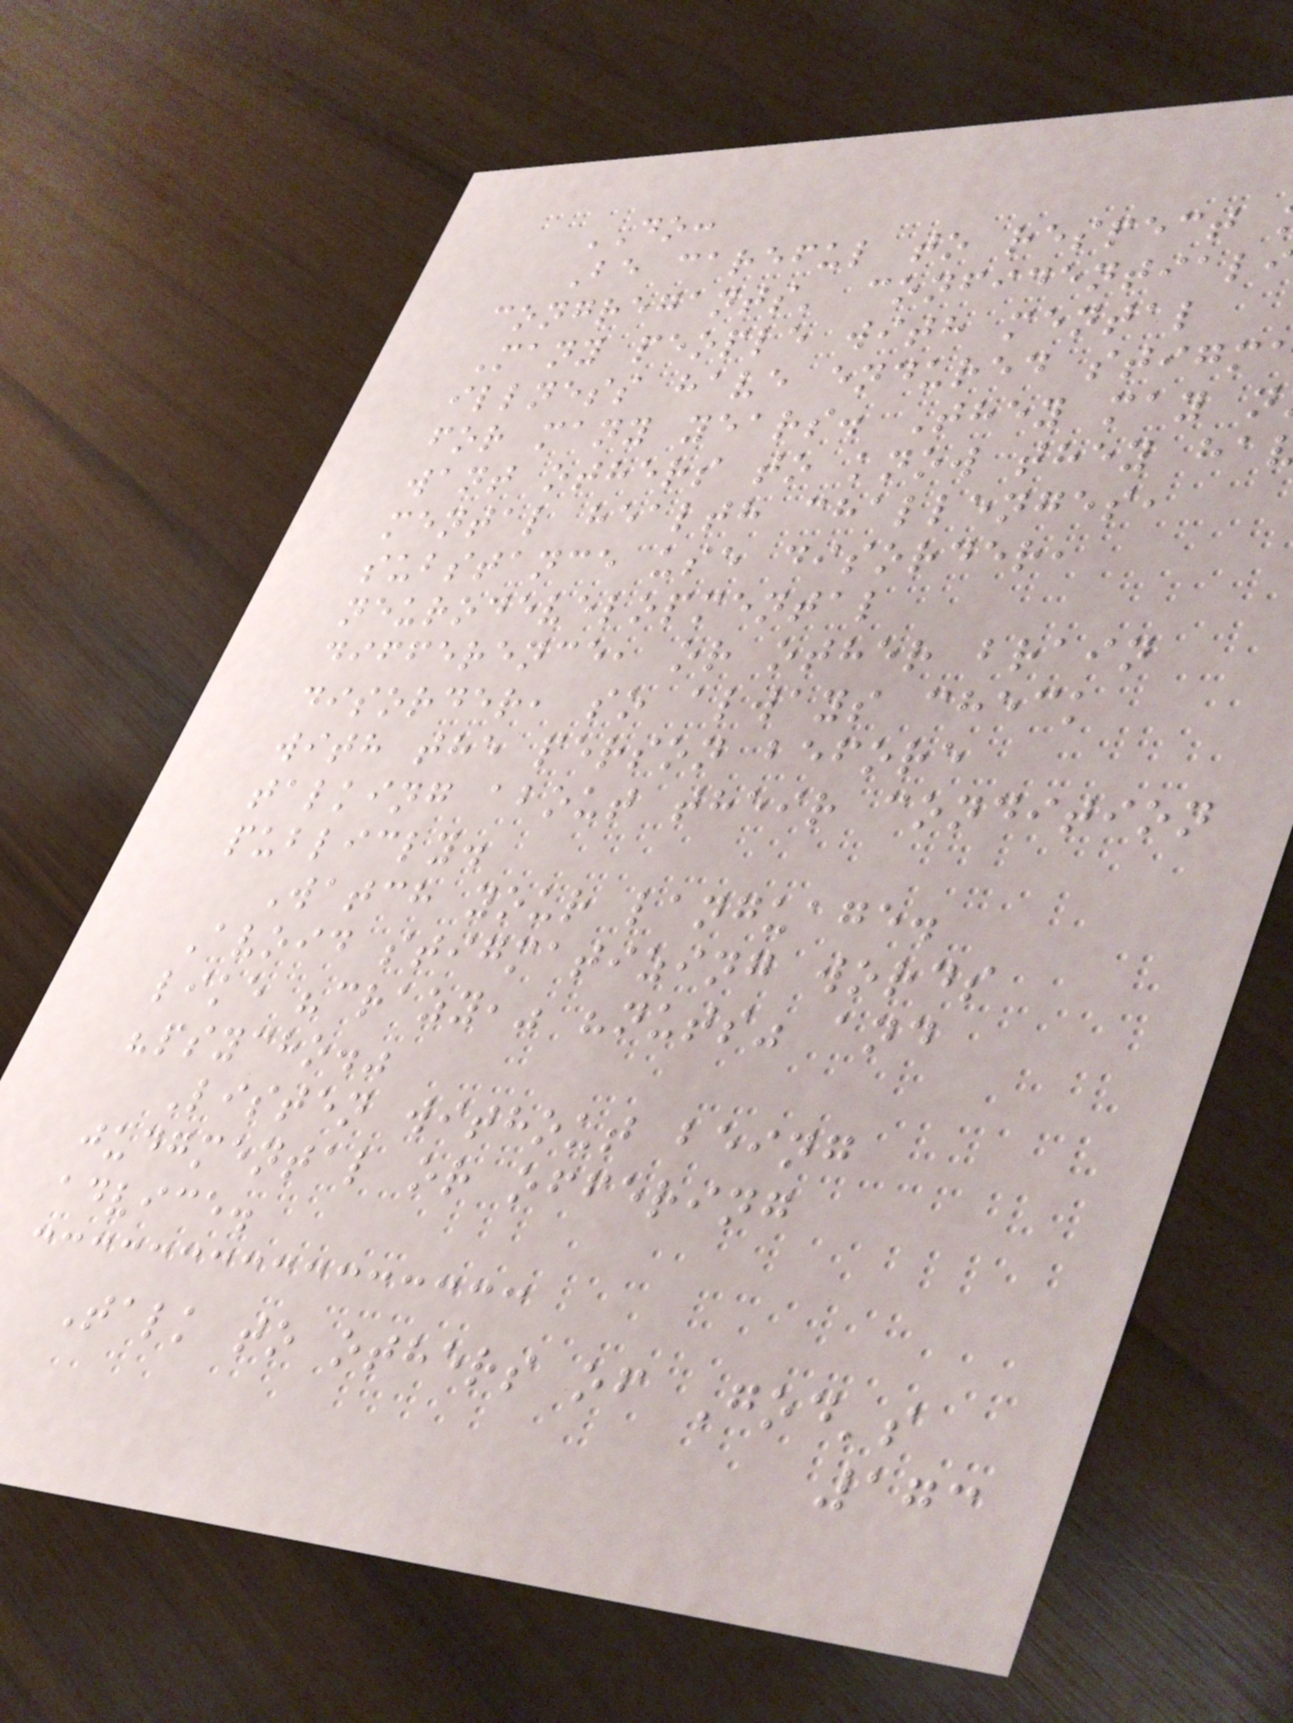DO:
Be careful to respect
congregants' confidential
Many people with mental
illness have endured stigm
for many years. They may n
want others to know they ha
mental health challenges,
substance use disorder,
neurodevelopmental
difference, or other brain
disorder, so always check
with the person before
talking about their condition
publicly.
Watch your language.
Avoid stigmatizing words
like "crazy," "nuts" and
"psycho."
Listen without being
judgmental or offering
advice.
Talk to others of God's
173
